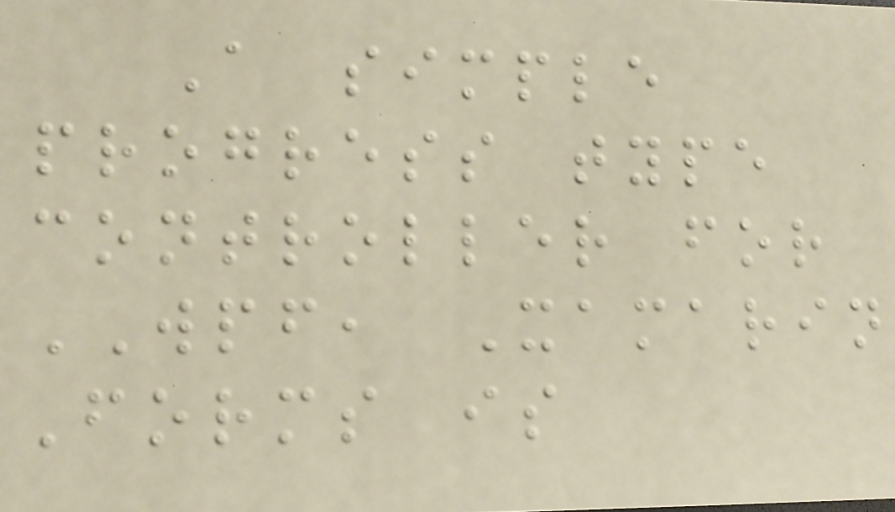A simple
progress type
controller for
WPF, Xamarin
Forms is
